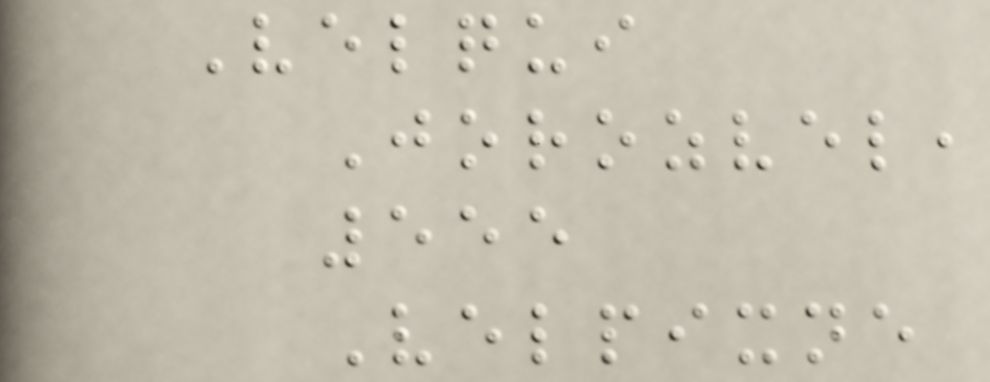Velqui
Jorozvel,
555
Velpixne
